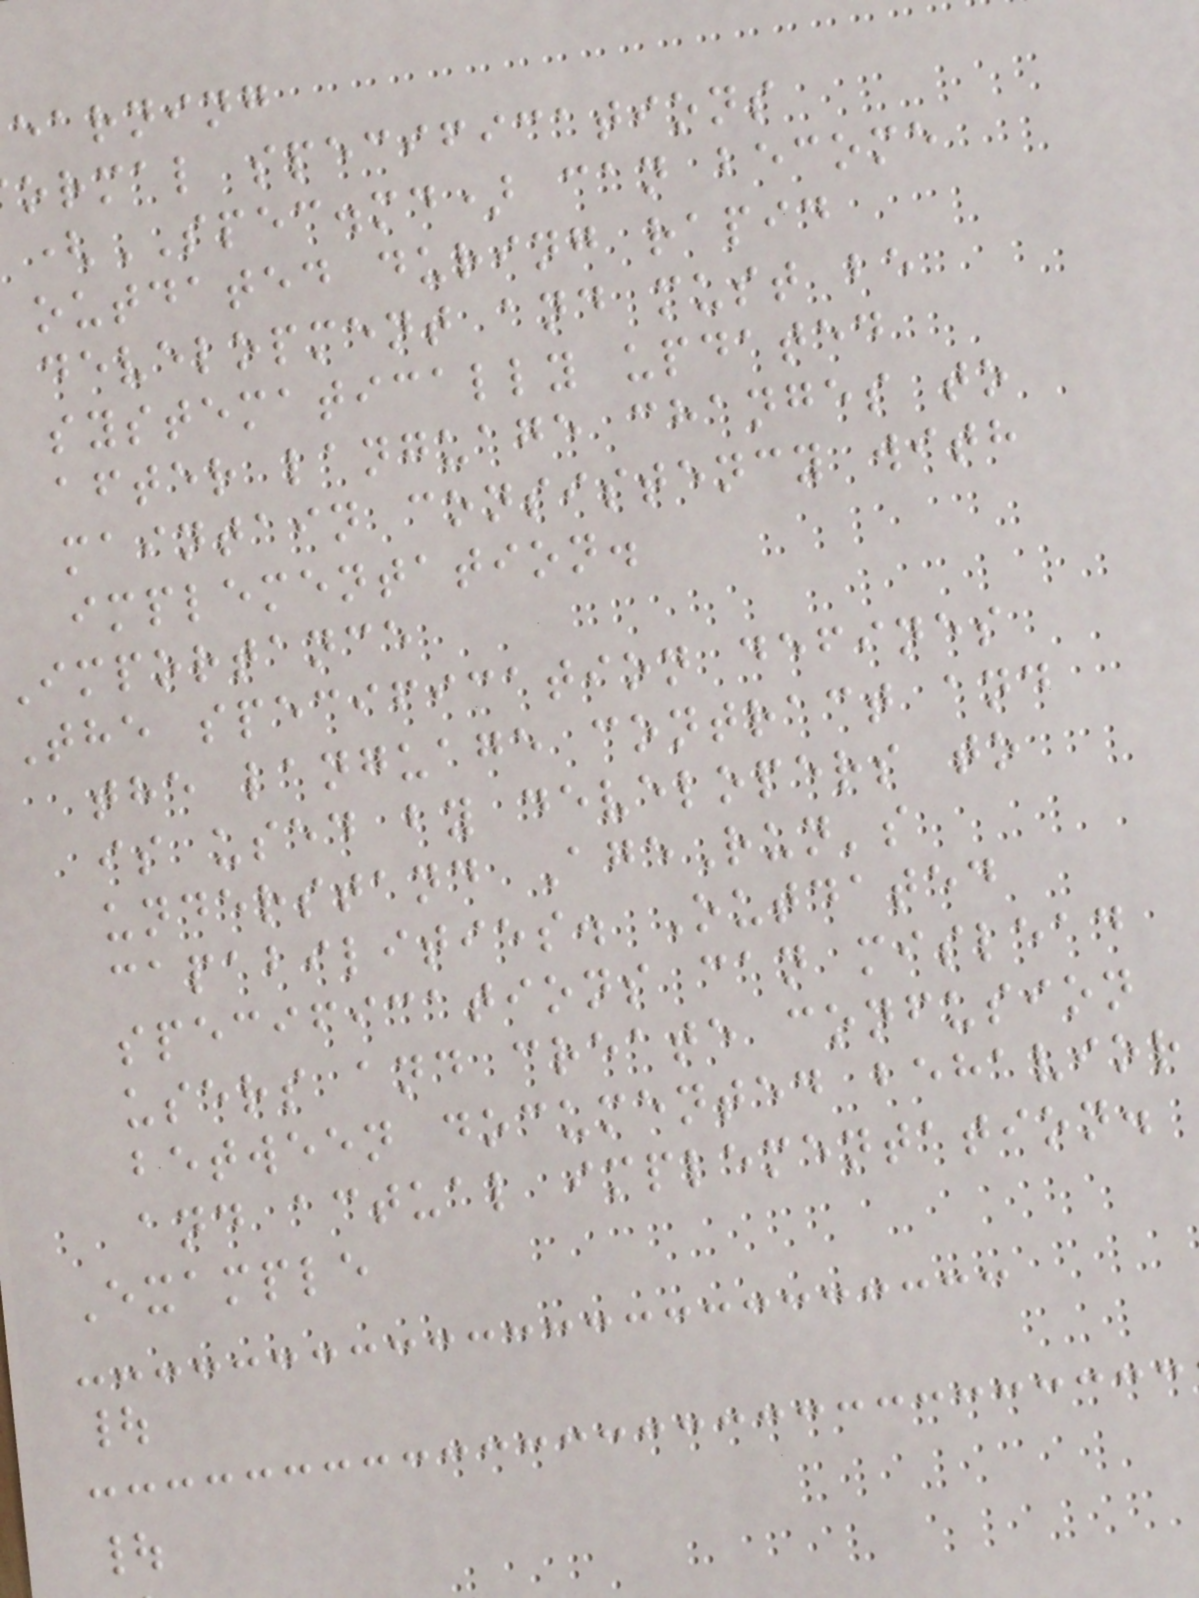earning
ormal specifications
(SPEC.md) can become
outdated during rapid
development and must be
systematically updated
after language changes to
maintain consistency with
implementation.
importance
The specification defines
the language contract and
is used by developers to
understand AgeRun's
capabilities. Outdated
specifications can mislead
users and create confusion
between documented behavior
and actual implementation.
Example
|
|
